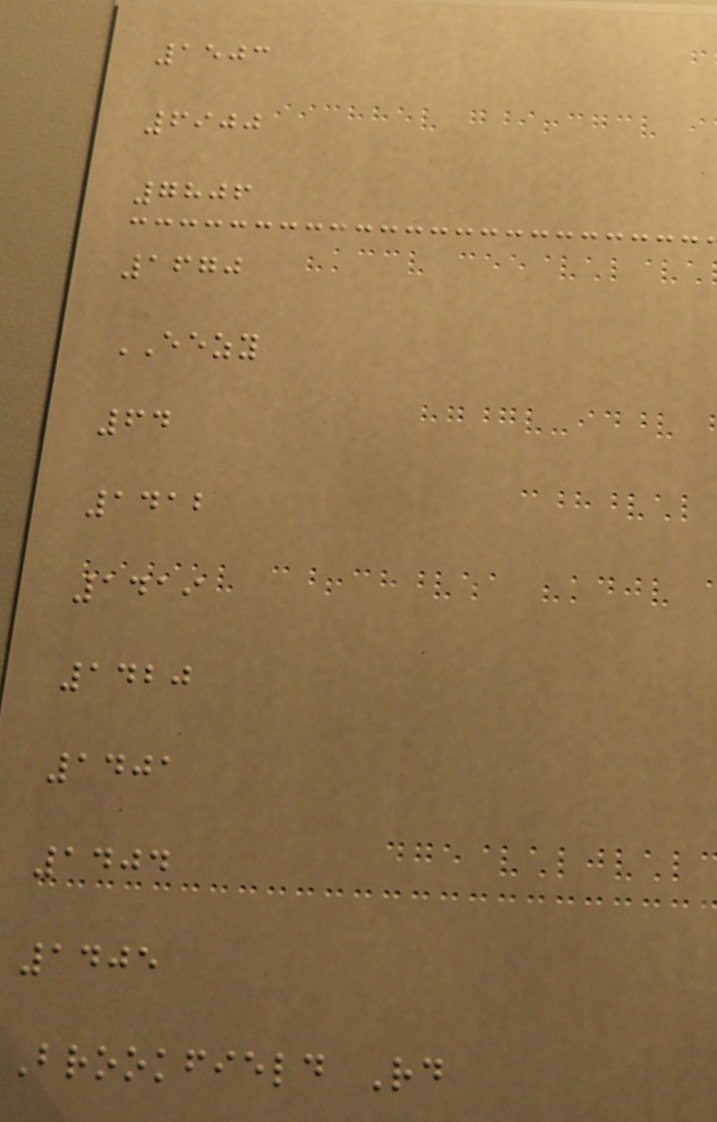1503
6900
7806
1670
EEZY
64
1412
1419
1420
1401
1404
1405
Brookfield Rd
